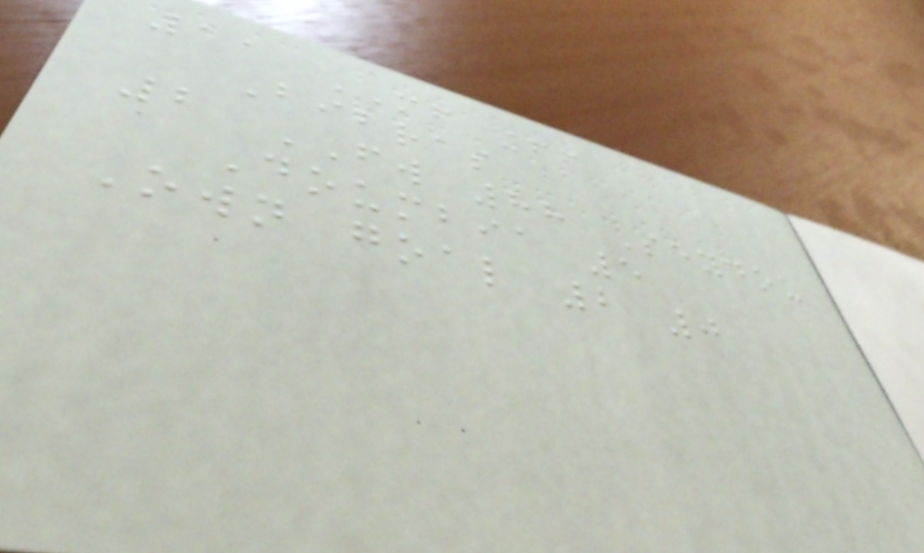11 MF 66
Bibras
2 FW 88 Seydou
Doumbia 5
Own goal 2 0
